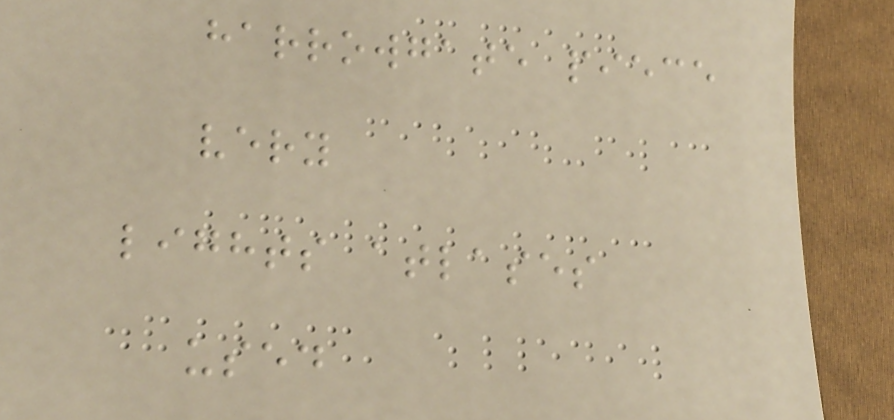harrowgate piece
very
lights atlases
used
